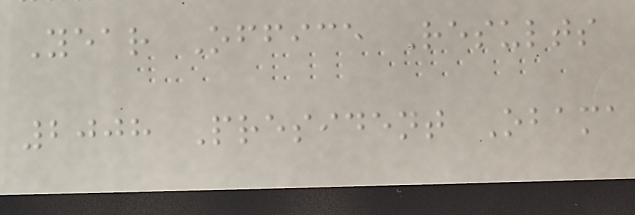Year Office Results
2008 President Obama
